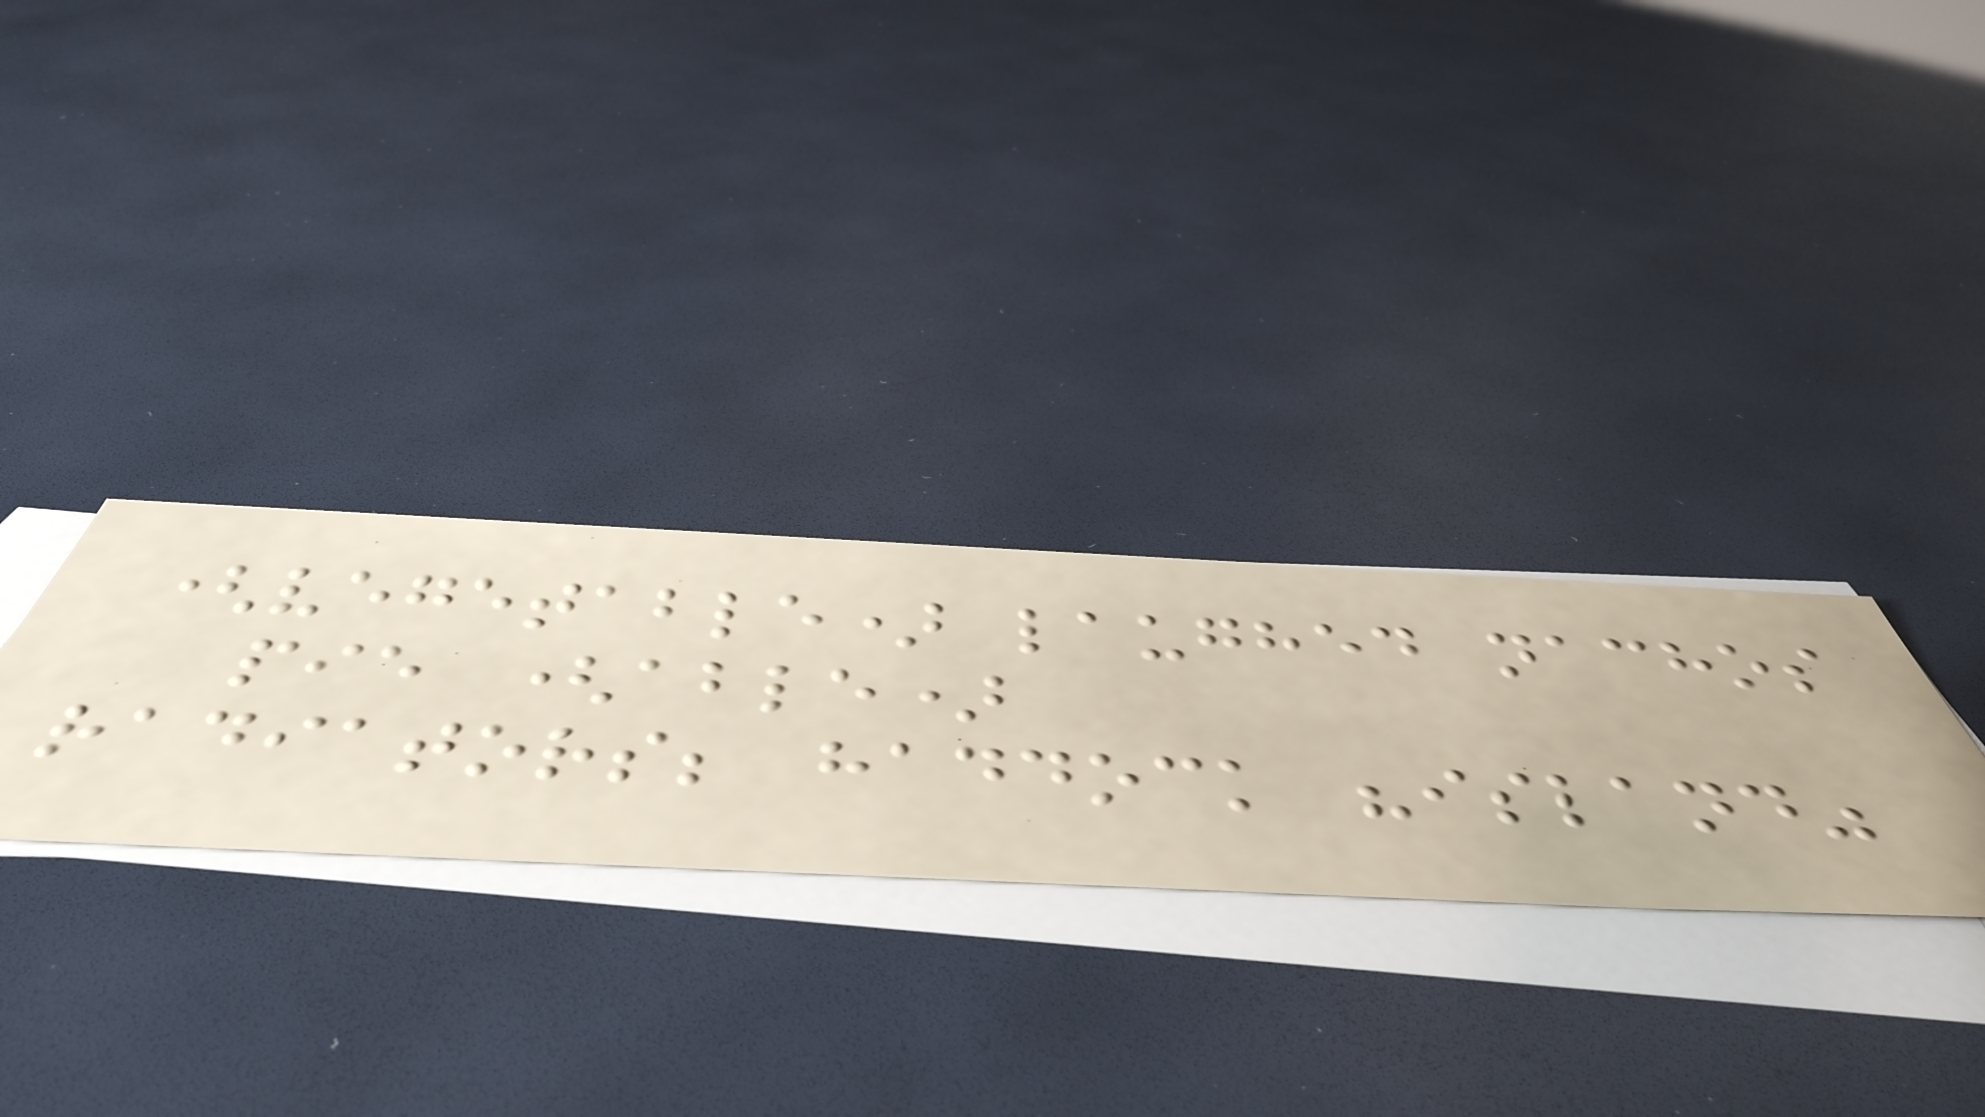(vegetable) laughed nachos
pie (able)
radiators; haddock "island"
